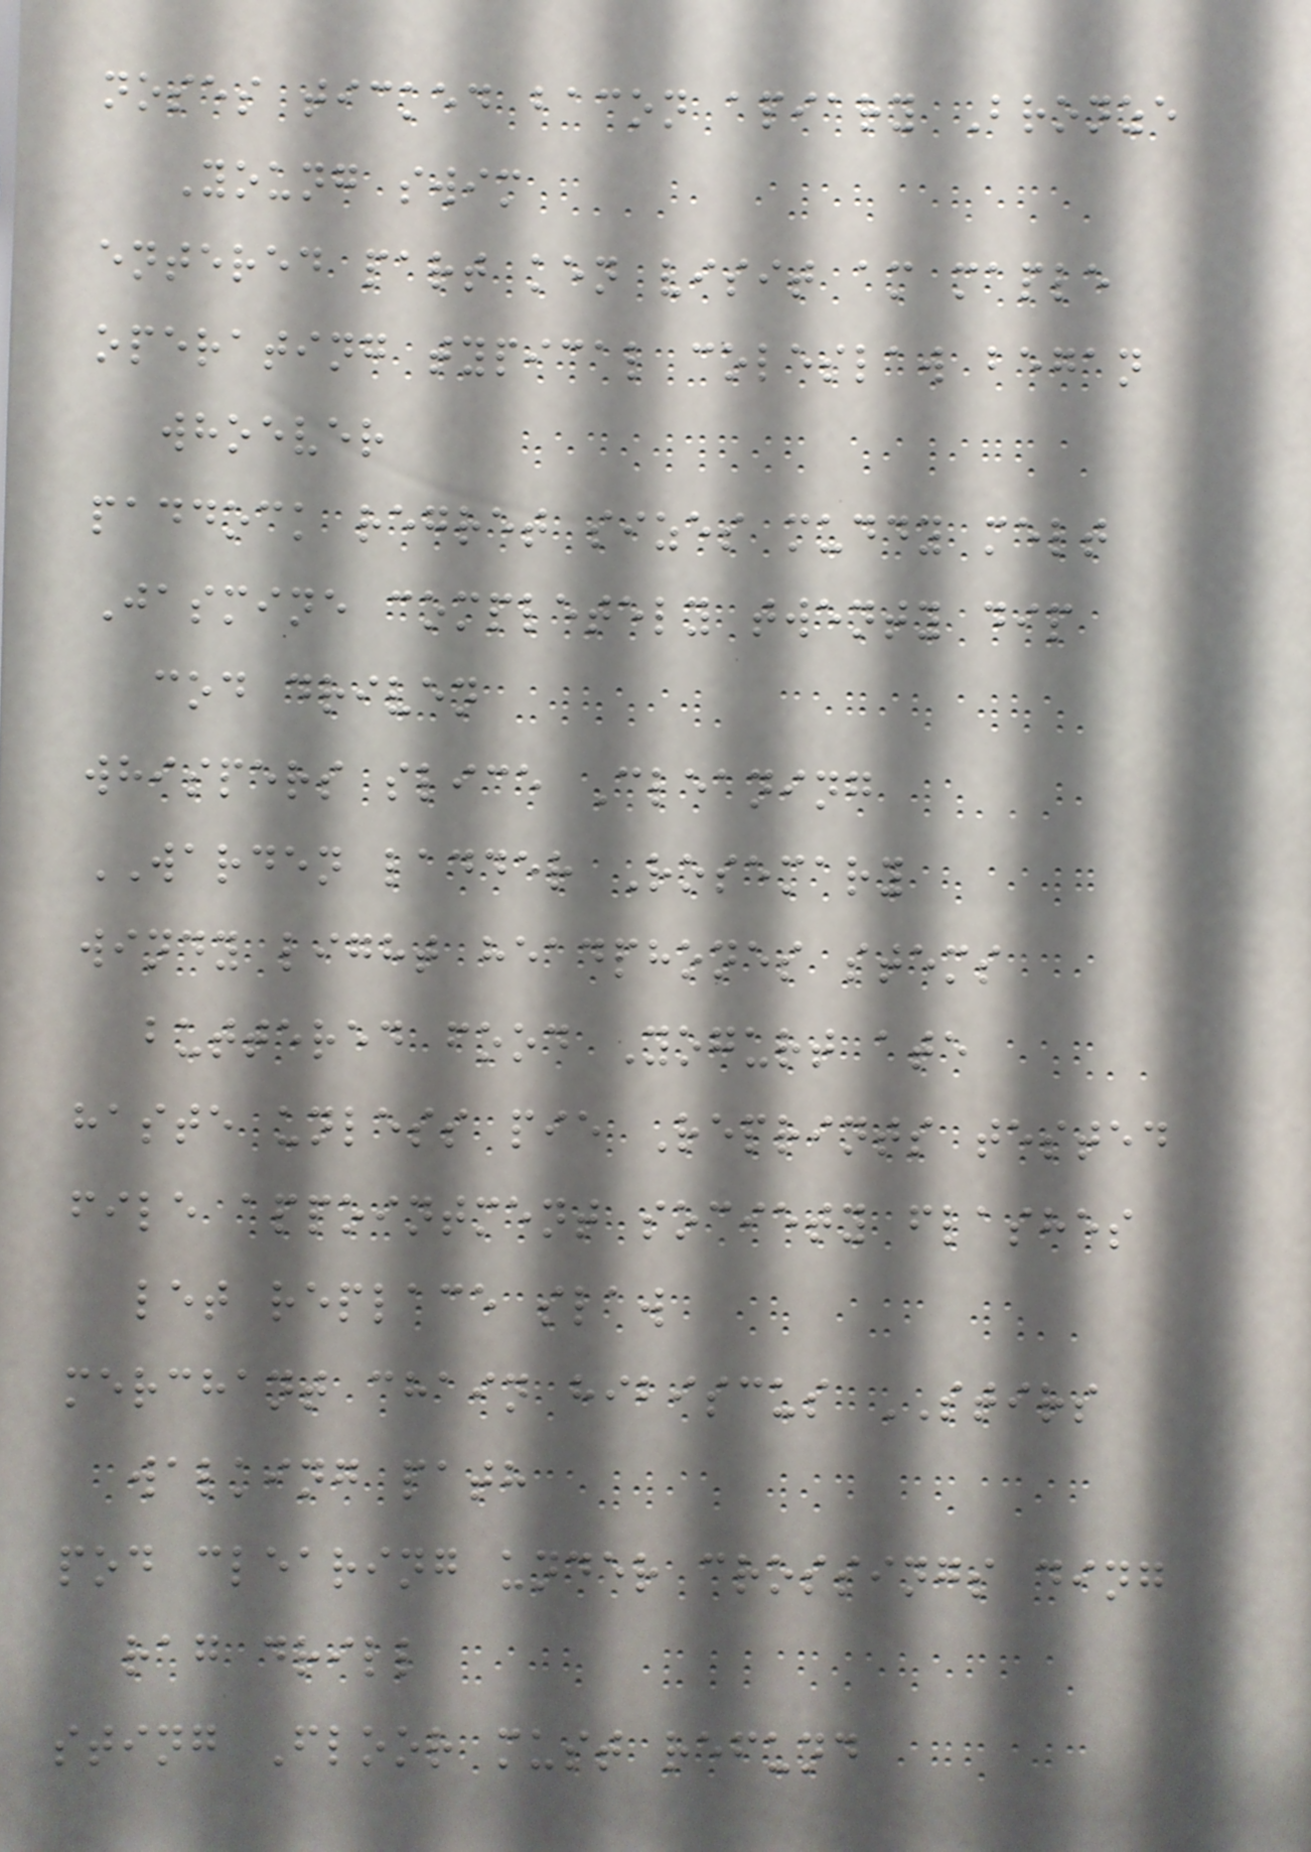noses ticked bacon apiary Bronze
Young swim
entered part ken visit am maple
operating typical coleslaw began
whoever
paddock regret sizes muddy melt
Jasmine completely twenty dip
cod driven
whispers slice Cleaning
WARDEN ladder Rosemary
windy light headphones stems
buttered food Yogurt ate
haste unless pie Reprints tested
file appointment society flashes
let replace slaw
merchant chain hibiscus STIRS
walking path
pod clearing under crossings ding
rag drill
sting Floor must refund
